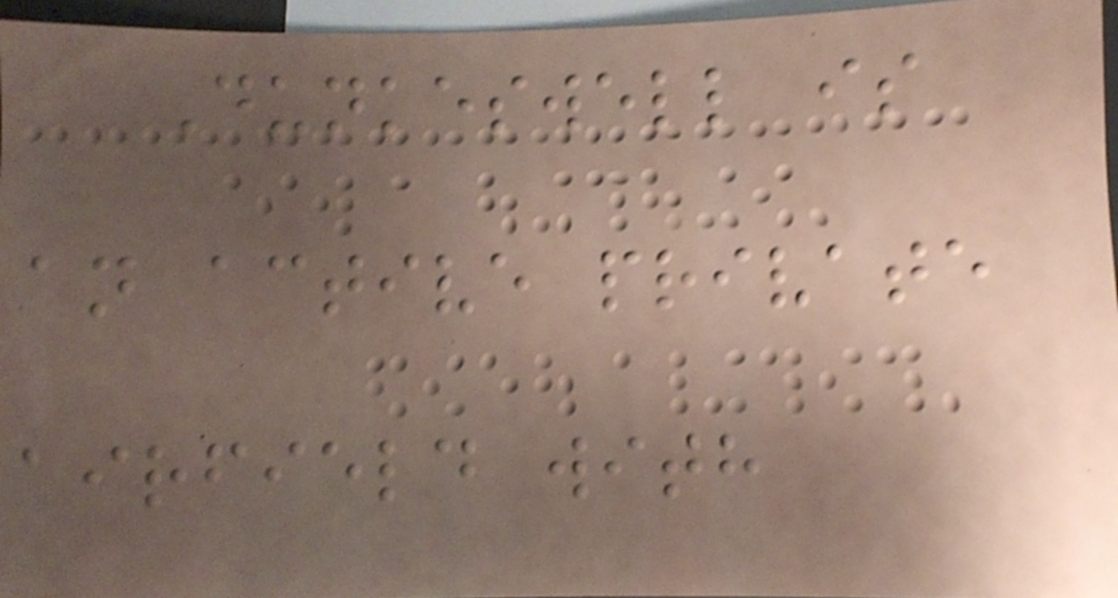Dunkeswell is
an active private
airfield with
